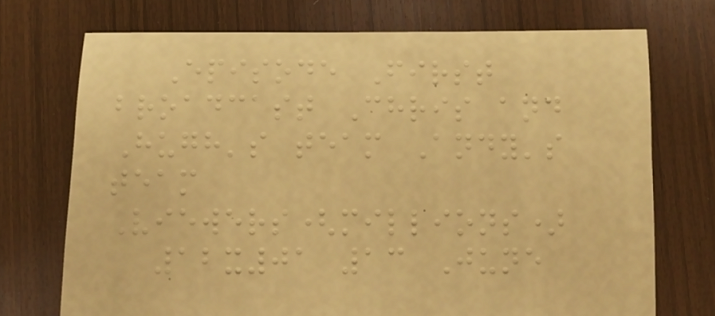Episode First
broadcast Chris and
Hugh's team Andy's
team
Viewers(millions)
12x01 13 June
